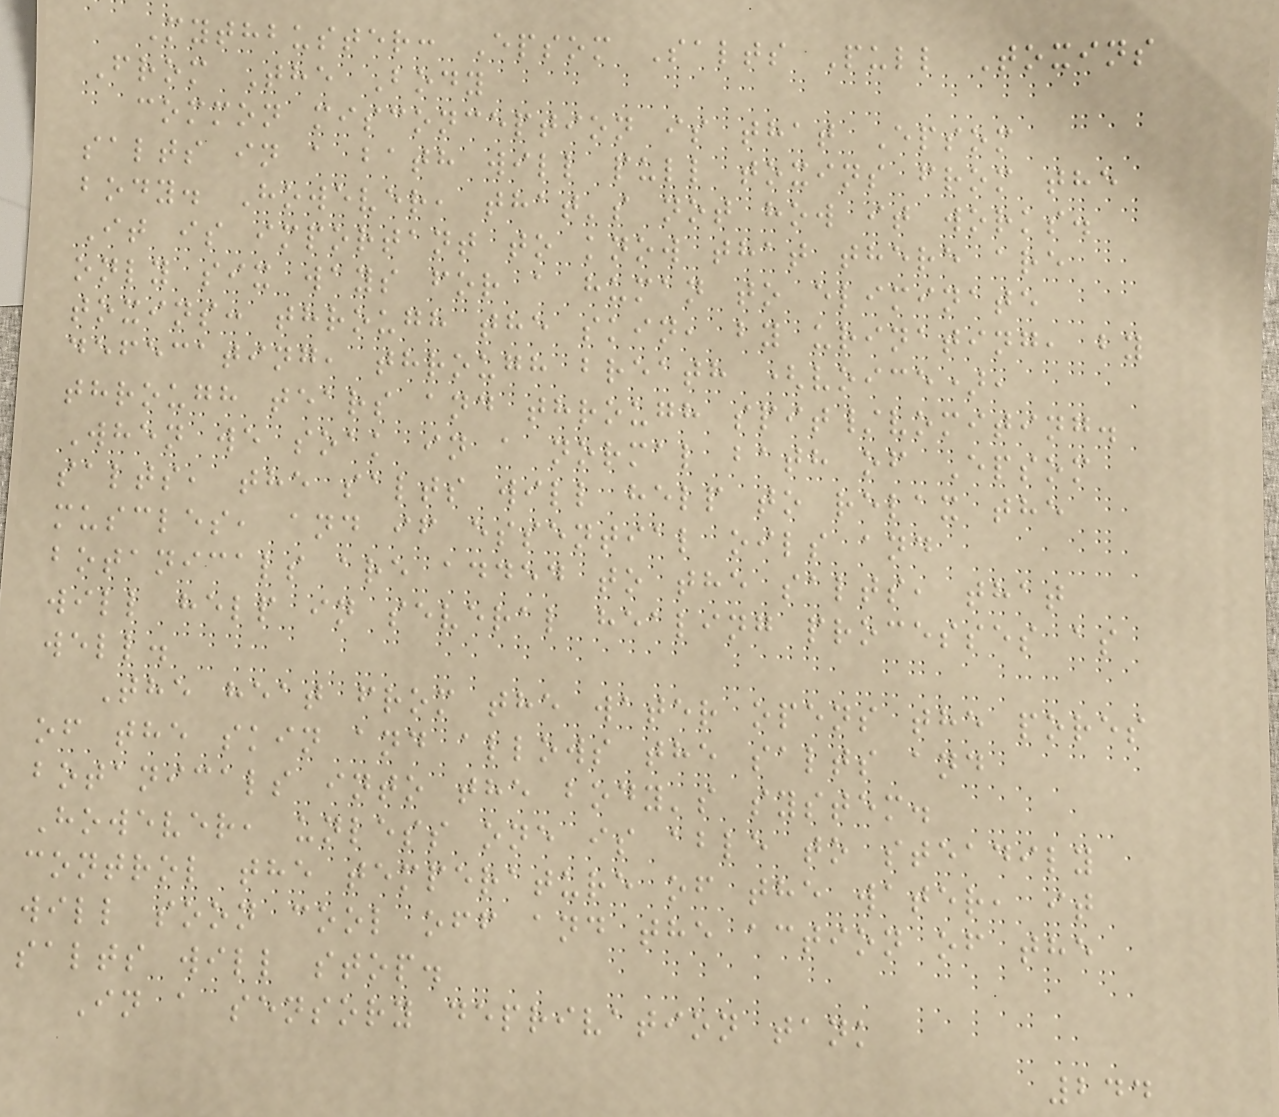Mythbuster: Epsom Salts Pull Toxins
From The Body
common misconception is that Epsom
salts in a bath will pull toxins from the
body. However, that's not how it works.
It is important to know that there are
only six ways for a human to eliminate
toxins: through the skin, by urinating, by
defecating, through breath (voice),
through tears and through spit/vomiting.
When we soak in a normal bath of Epsom
salts, the salts will help to relax the
muscles, and if essential oils and
botanicals are added to the salts, that
will help in several healing processes as
well.
The heat from the water opens the pores
of the skin and allows the salts and
botanicals into the body's system.
However, unless one is able to steadily
control the temperature of the water, it
will soon cool off and the action of the
salts will stop.
In a sensory deprivation tank
244
